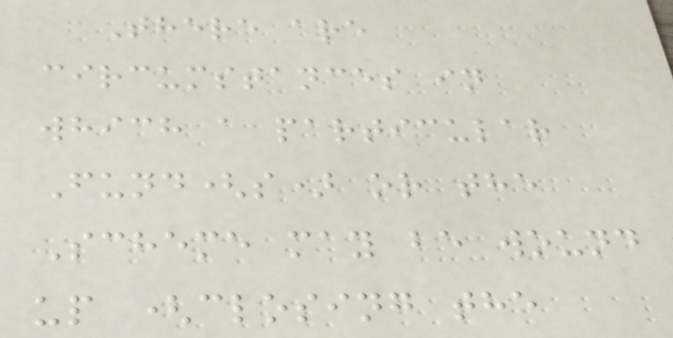There are
circumstances in
which a particular
Fund(s) or the
Scheme may be wound
up (closing the
